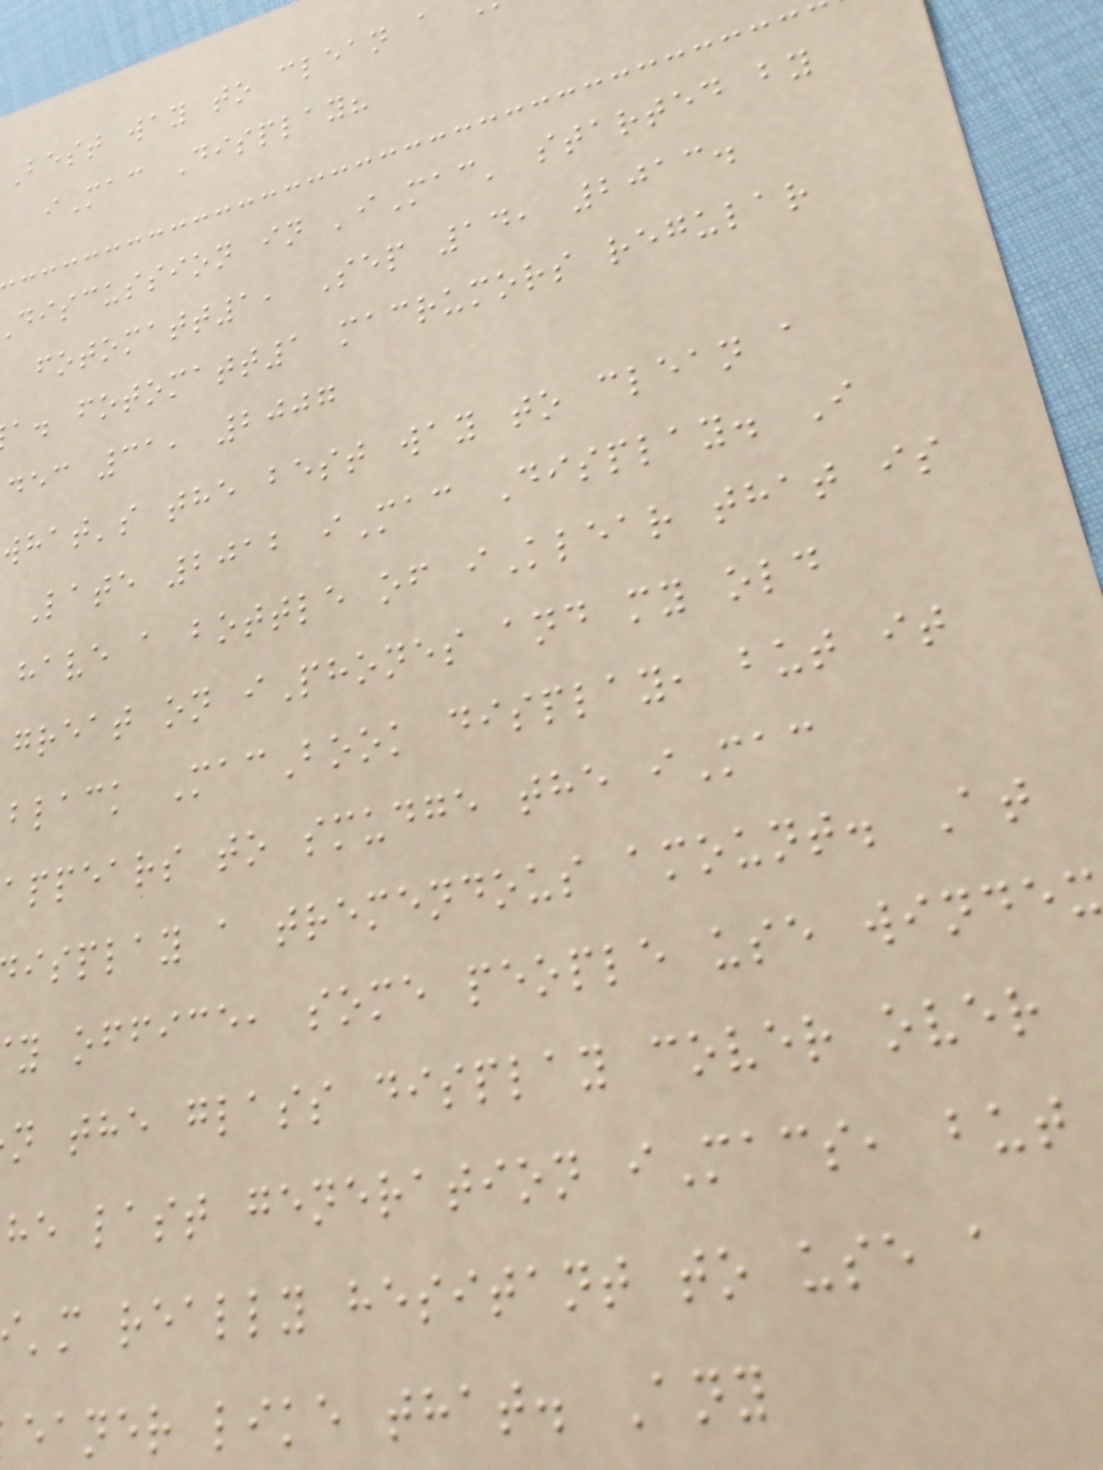Best way to clean a
iMac Display?
discussion in 'iMac' started by
fotomatt1, Sep 14, 2013.
a. fotomatt1 macrumors regular
dec 31, 2007
what's the best way to clean a
Late 2012 iMac Display. I
have a bottle of iKlear that is
great on iPhones and my old
black MacBook display, but it
appears to smudge the iMac
isplay a tremendous amount. At
y office, some people use windex
n the glass display cover over
he last generation iMacs, but
'm really hesitant to use a
eaner like that. Any
